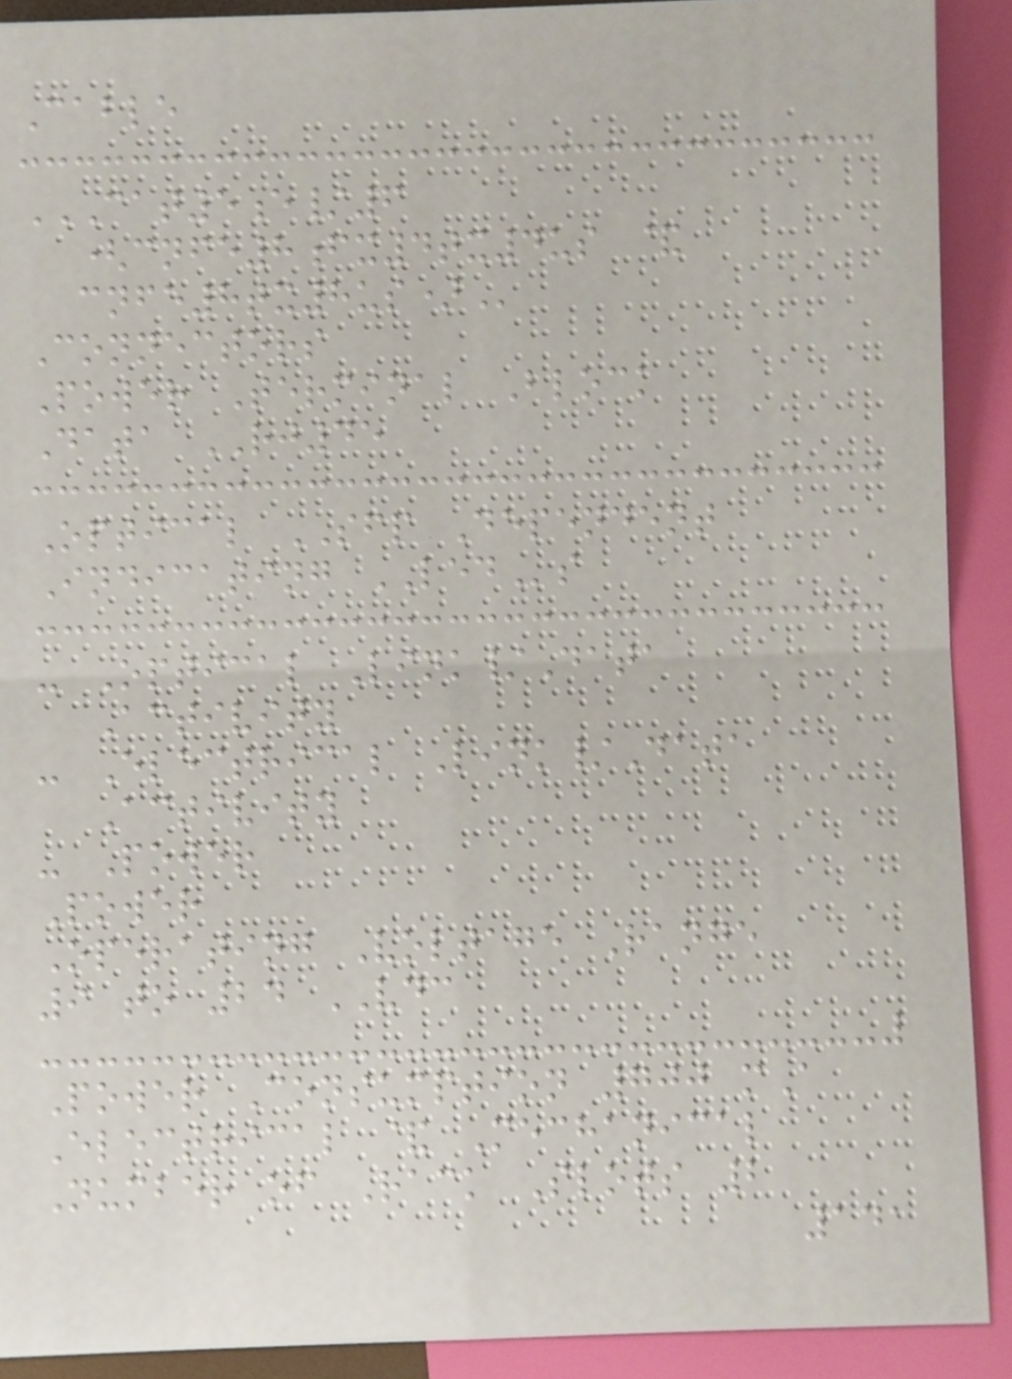Cable
CAT5E/6
(CNFE8FX4TX4US &
CNFE8TX8US)
Connectors
Power Terminal Block
Data RJ45
Optical SFP Dependent
Indicating LEDs
- Optical Link/Data
Activity
- Electrical Link/Data
Activity
- Power
Power
Operating Voltage Range
9 to 24 VDC
Power Consumption 700 mA
Electrical & Mechanical
Number of Rack Slots 2
141
